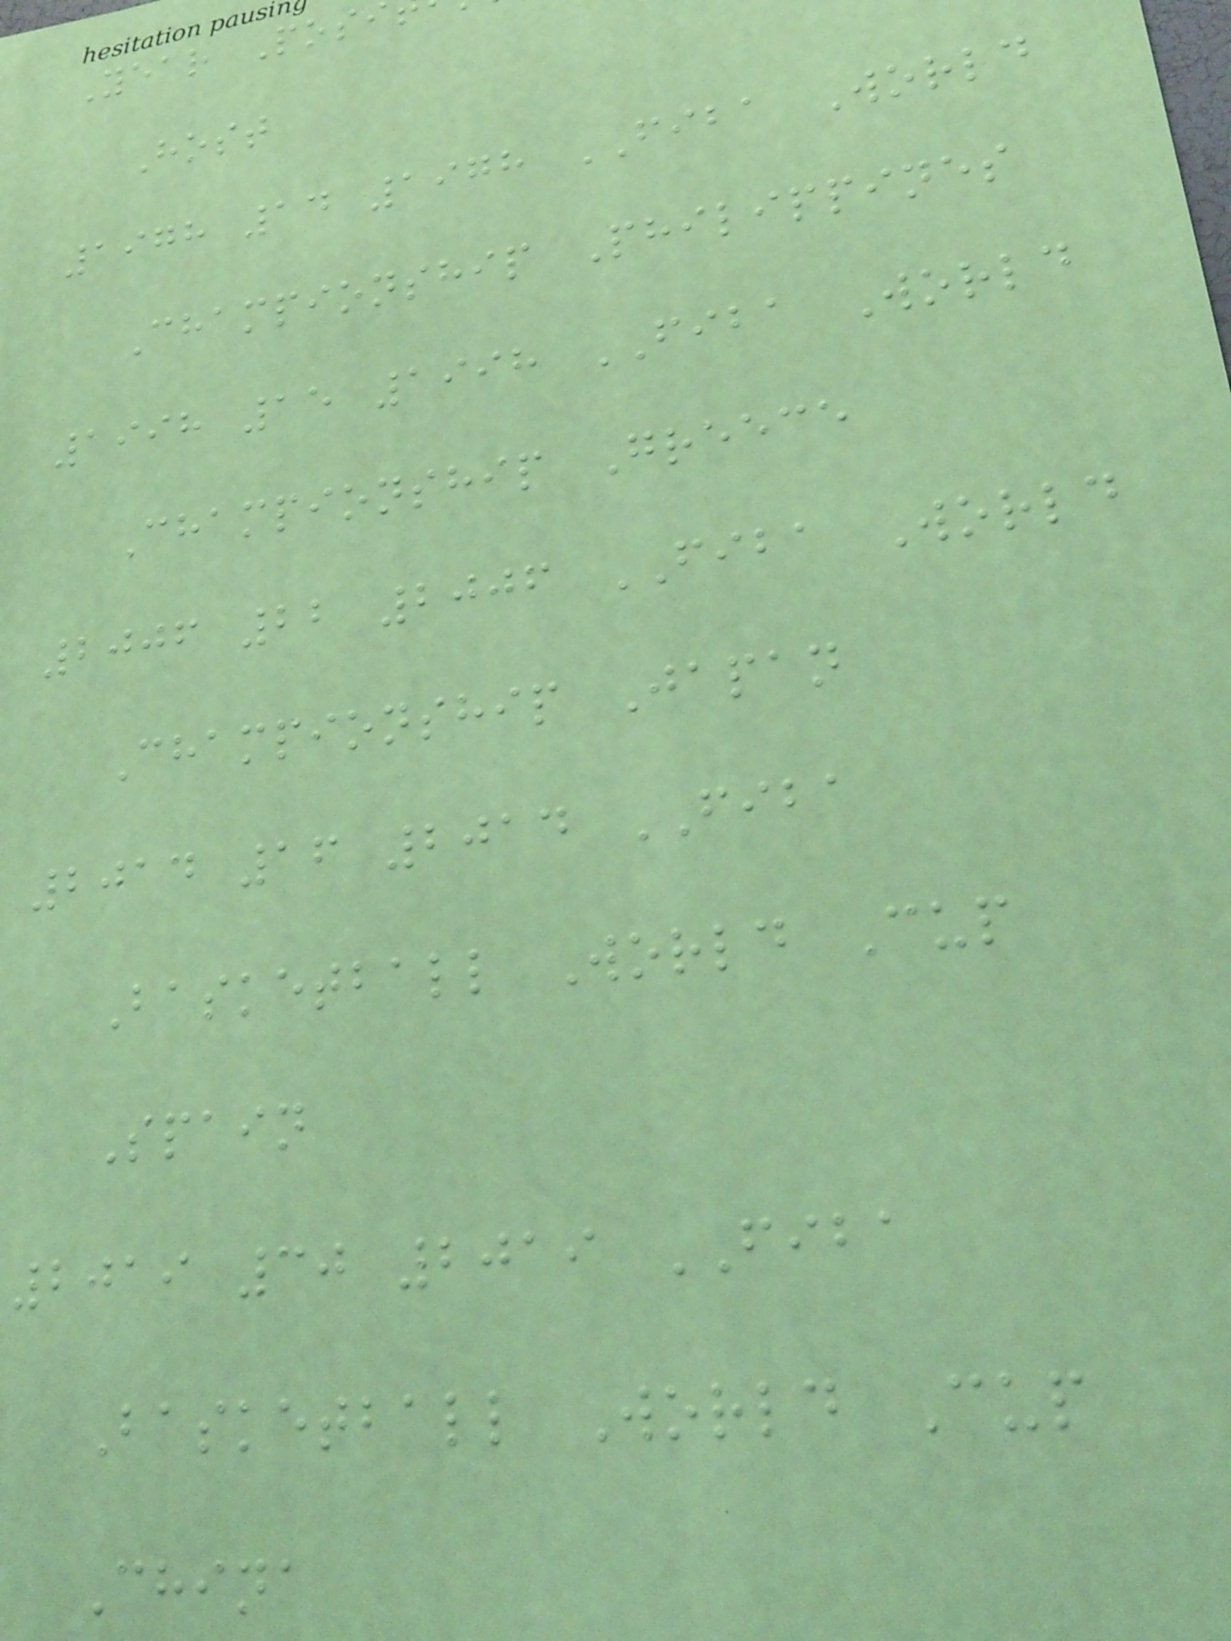Year Pos
Host
1978 14 1978 FIBA World
Championship Philippines
1998 15 1998 FIBA World
Championship Greece
2006 22 2006 FIBA World
Championship Japan
2014 16 2014 FIBA
Basketball World Cup
Spain
2019 30 2019 FIBA
Basketball World Cup
China
